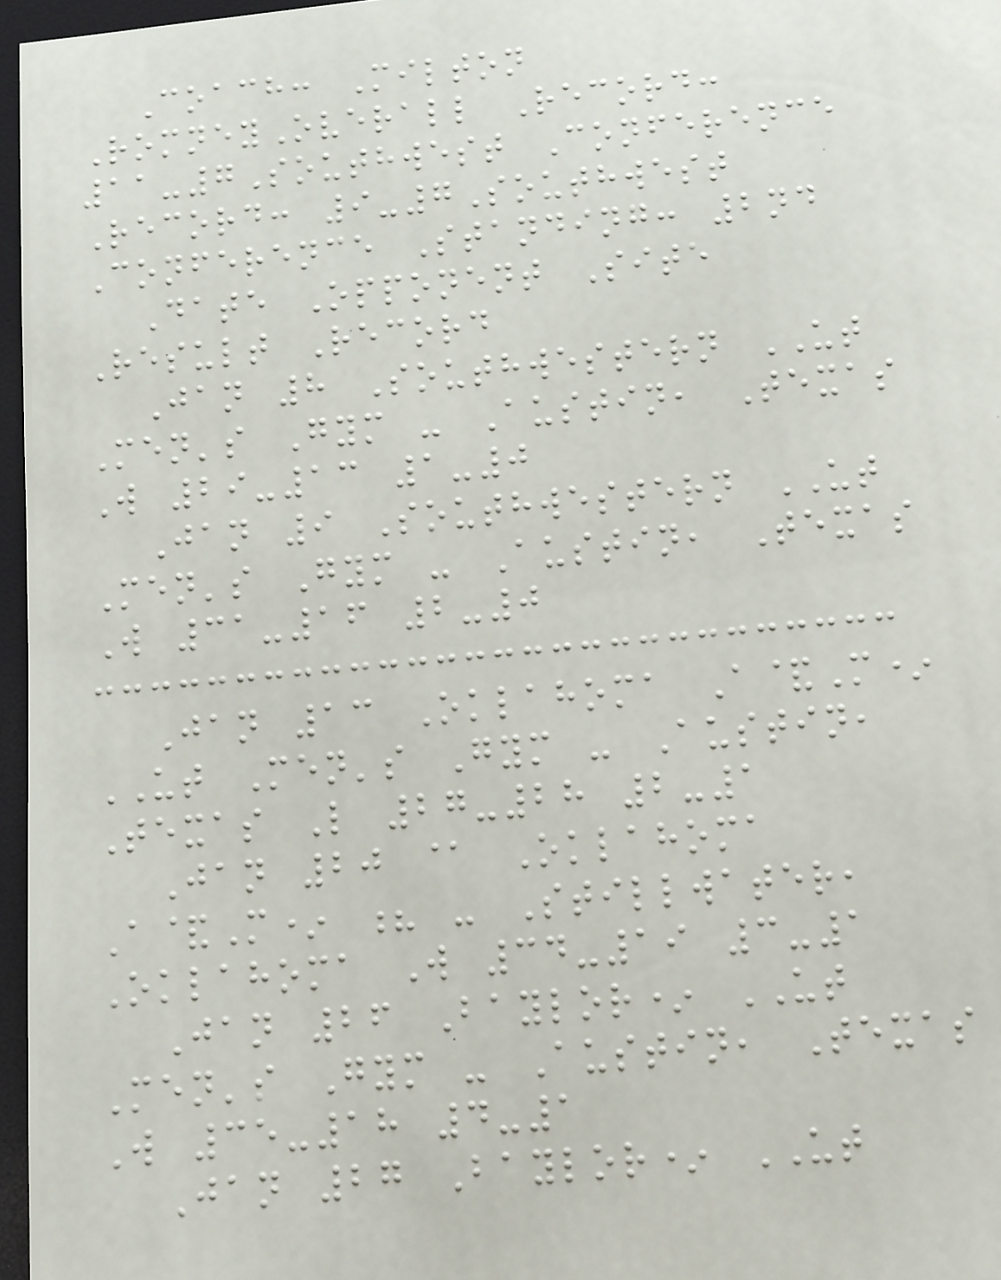Coach: Milton
RomneyOverall Record:
11-7Southwest Conference
Record: 9-7Southwest
Conference Standing: 2nd
Date Opponent Site
Result Record
Jan 8 Southwestern UT
Men's Gym - Austin, Texas
W 29-13 1-0
Jan 9 Southwestern UT
Men's Gym - Austin, Texas
W 31-16 2-0
Jan 13 Oklahoma A&M*
UT Men's Gym - Austin,
Texas L 27-28 2-1
Jan 20 @ Oklahoma
A&M* ? - Stillwater,
Oklahoma W 34-19 3-1
Jan 26 Baylor* UT
Men's Gym - Austin, Texas
W 35-18 4-1
Jan 27 Baylor* UT
